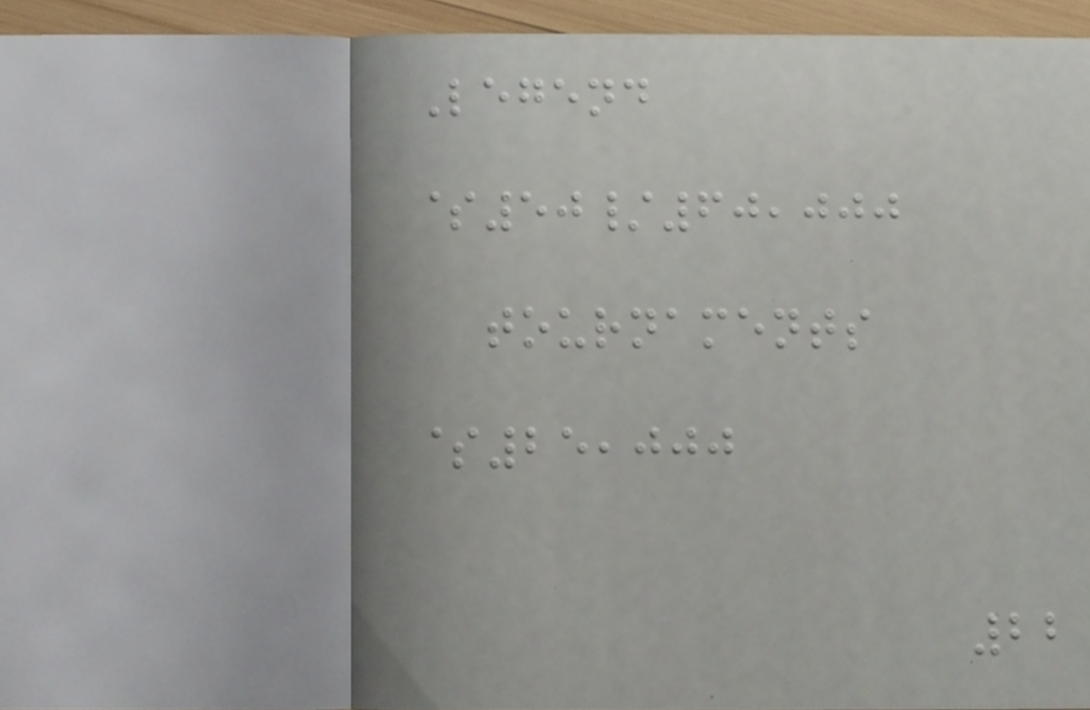Legend
$50/60,000
tournaments
$25,000
22
